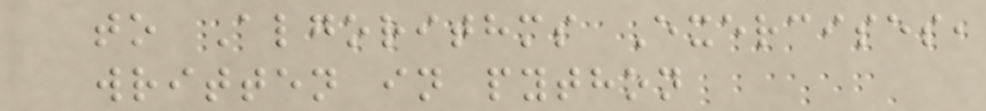to Algorithms Exercises,
written in python
